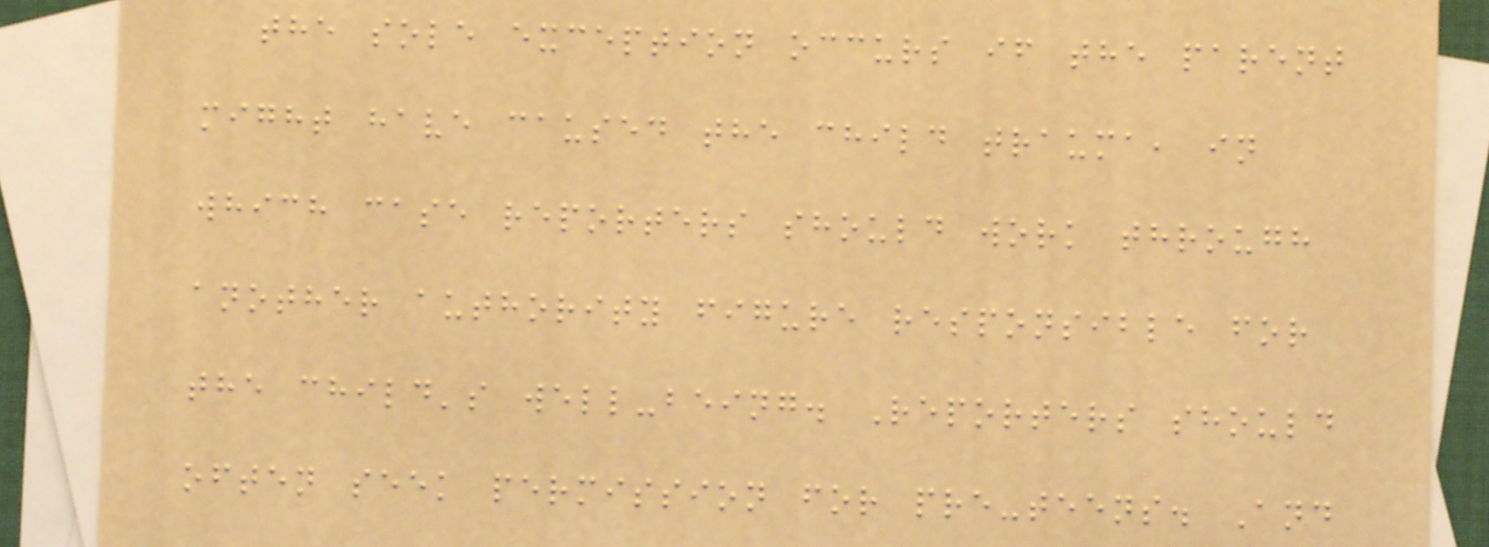the sole exception occurs if the parent
might have caused the child trauma, in
which case reporters should work through
another authority figure responsible for
the child's well-being. Reporters should
often seek permission for pre-teens. And
